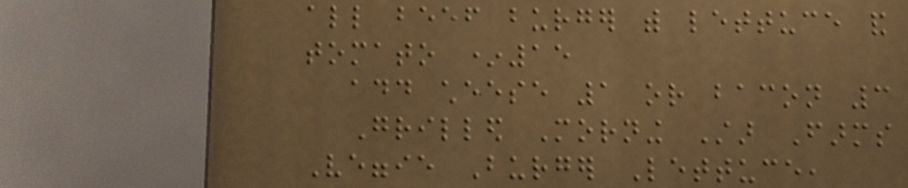all beef burger with lettuce and
tomato *15
add cheese 1 or bacon 3
Grilled Morning Star Farms
Veggie Burger Lettuce,
